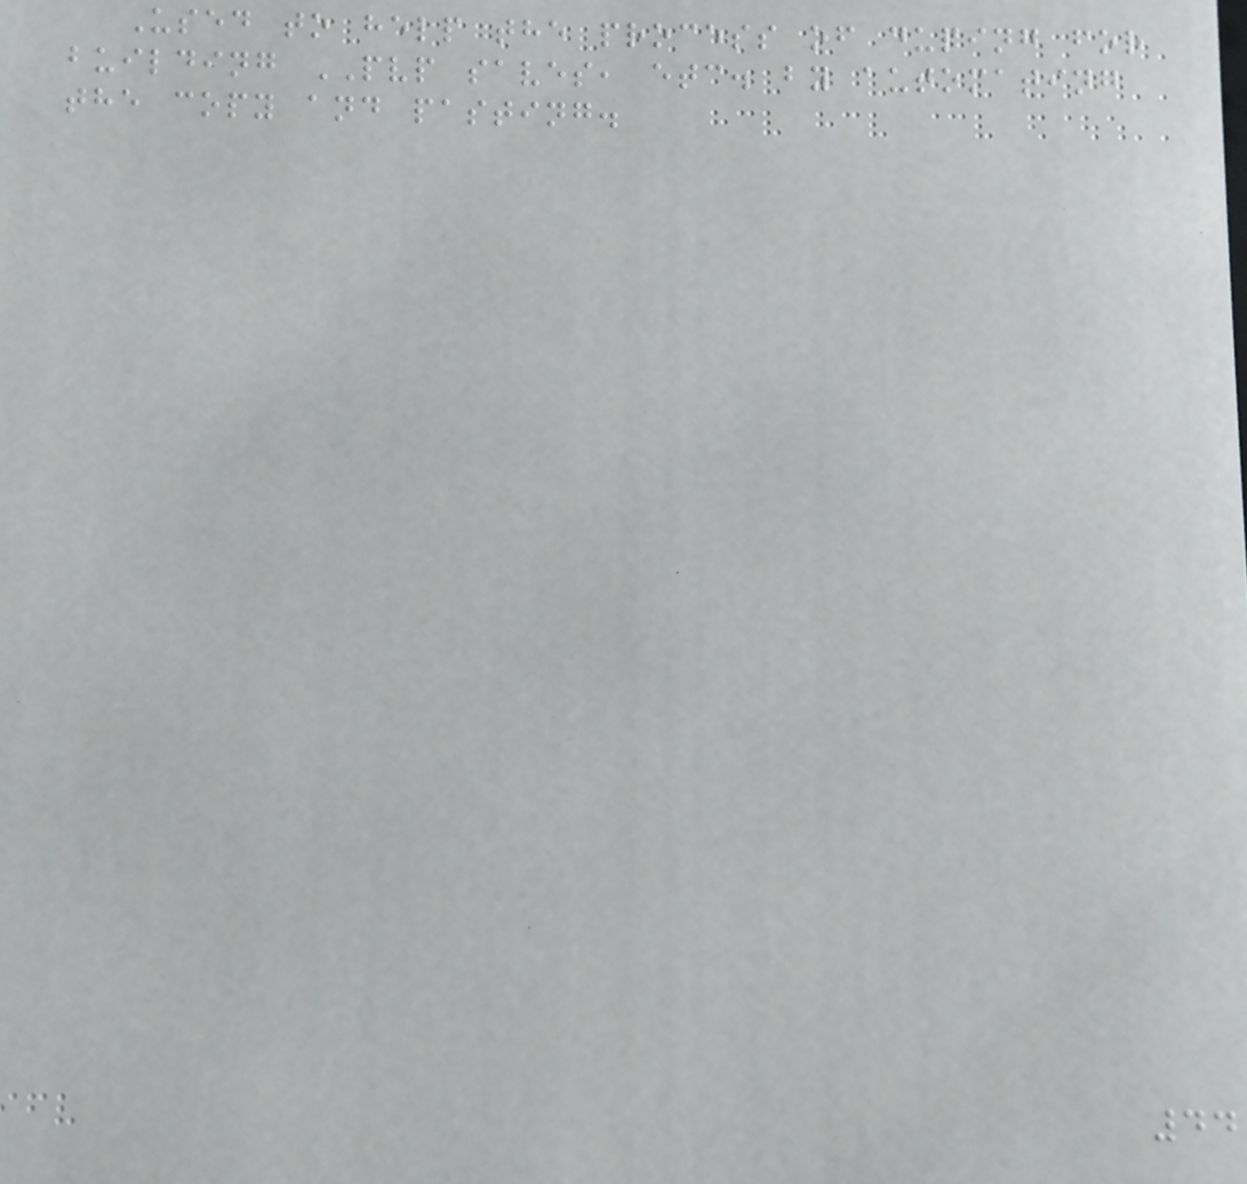Used to help the process of duping for
building PVP saves, etc. by automating
the copy and pasting.
44
